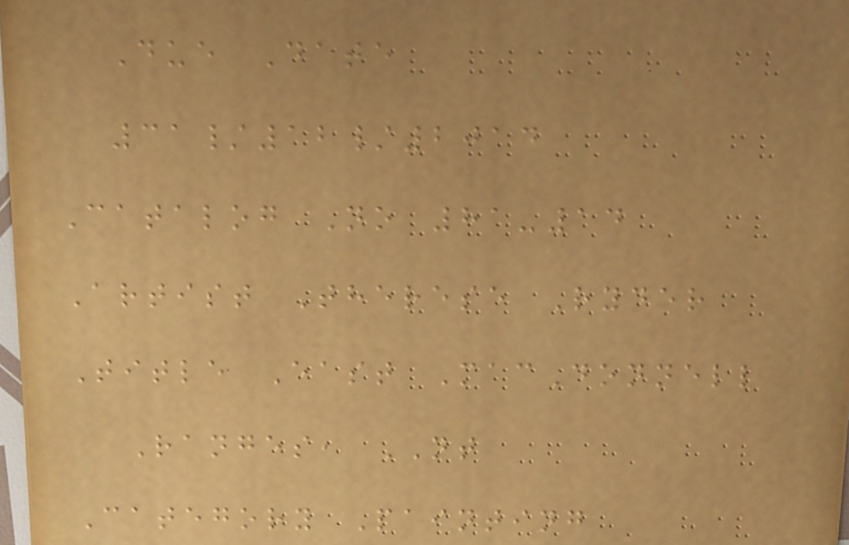Due Date
31/12/2014
Catalog No 81-14
Artist Therese Ryder
Title East MacDonnell
Ranges, NT
Category Painting
